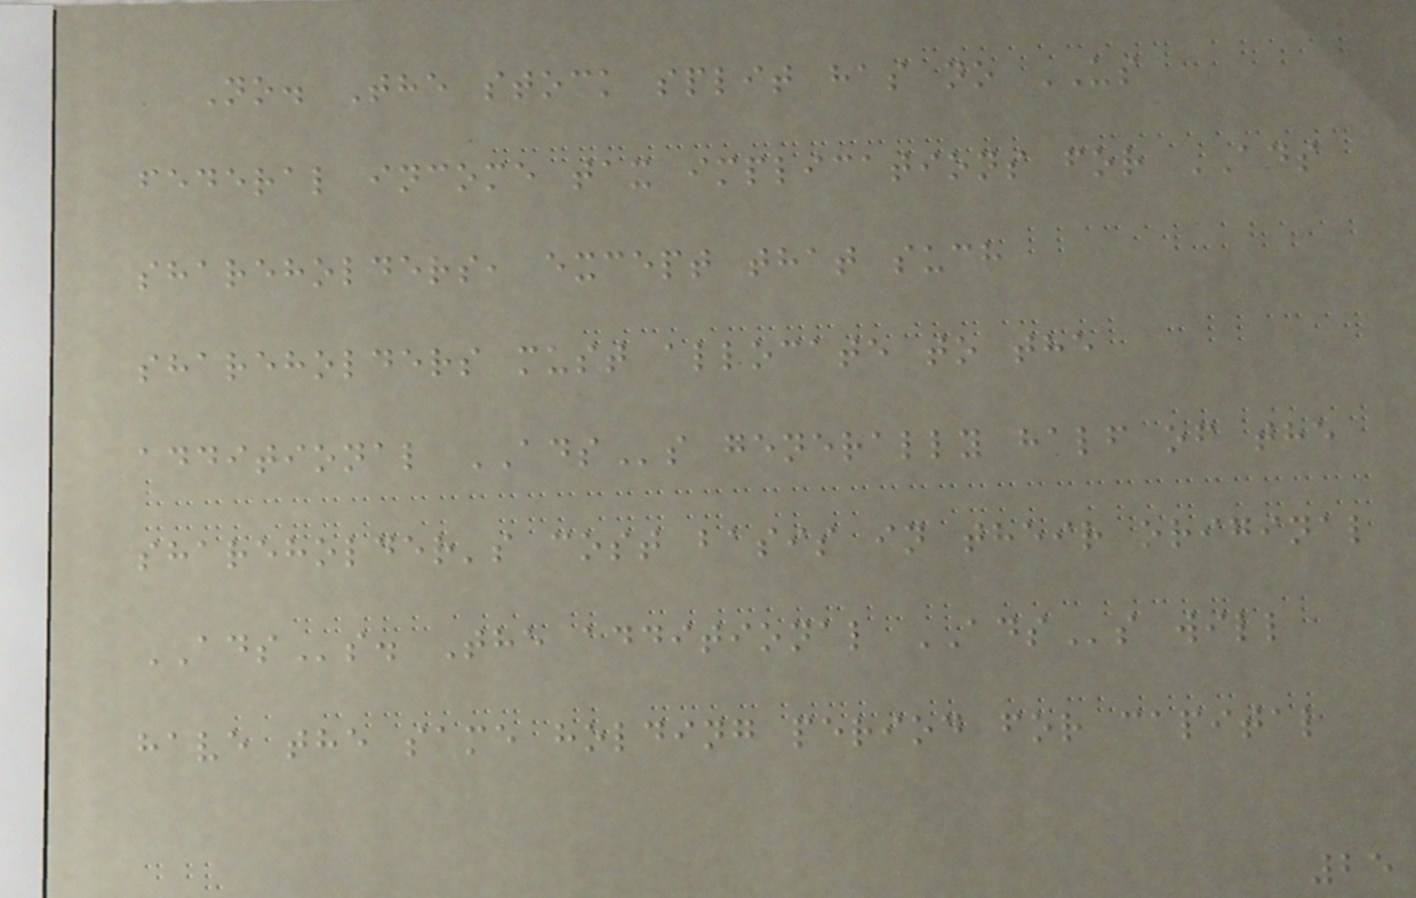No. The stock split has no US
federal income tax implications for ADS
shareholders, except that such
shareholders must allocate to the
additional ADSs generally half of the
shareholder's cost basis in their original
ADSs. The additional ADSs will
have the same holding period for capital
25
